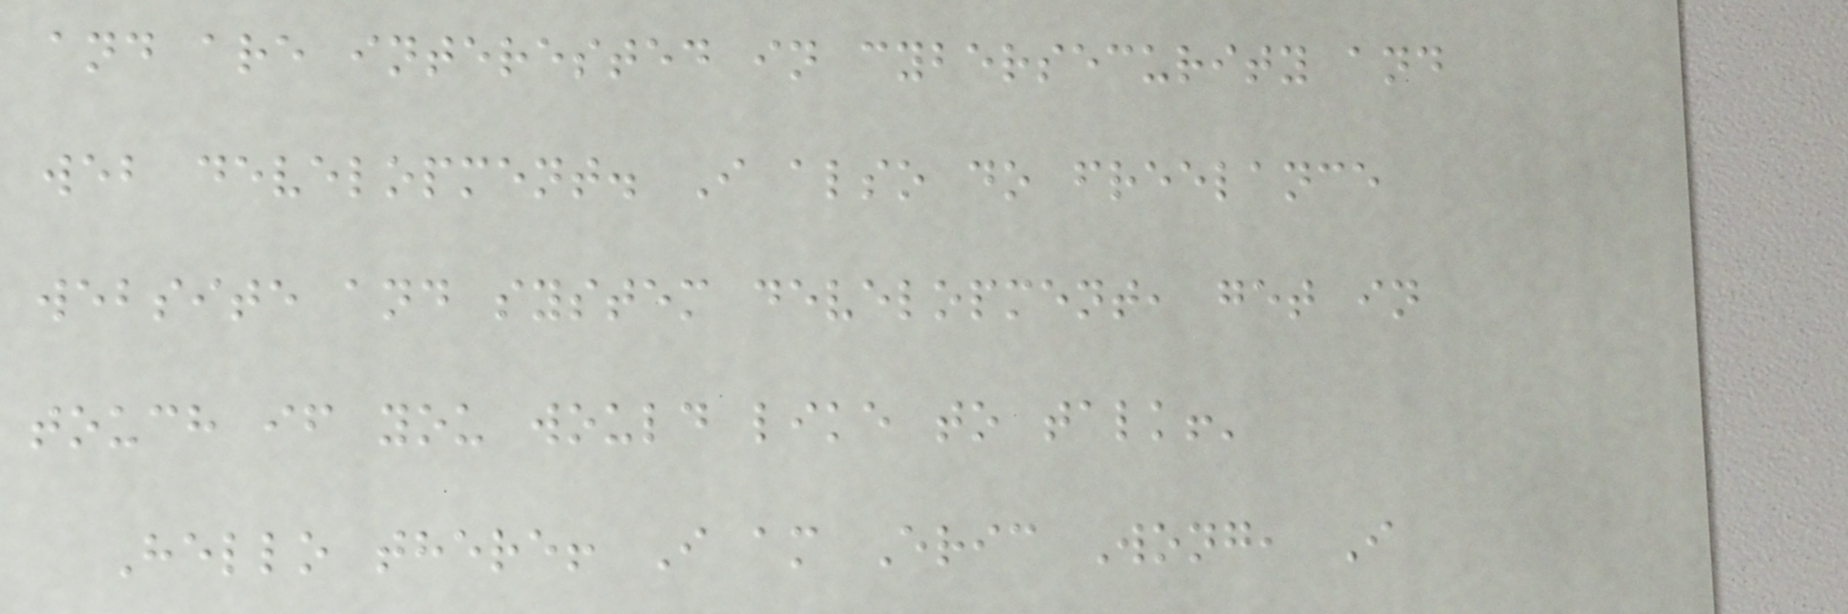and are interested in cybersecurity and
web development. I also do freelance
website and system development, get in
touch if you would like to talk!'
Hello there! I am Eric Wong, I
